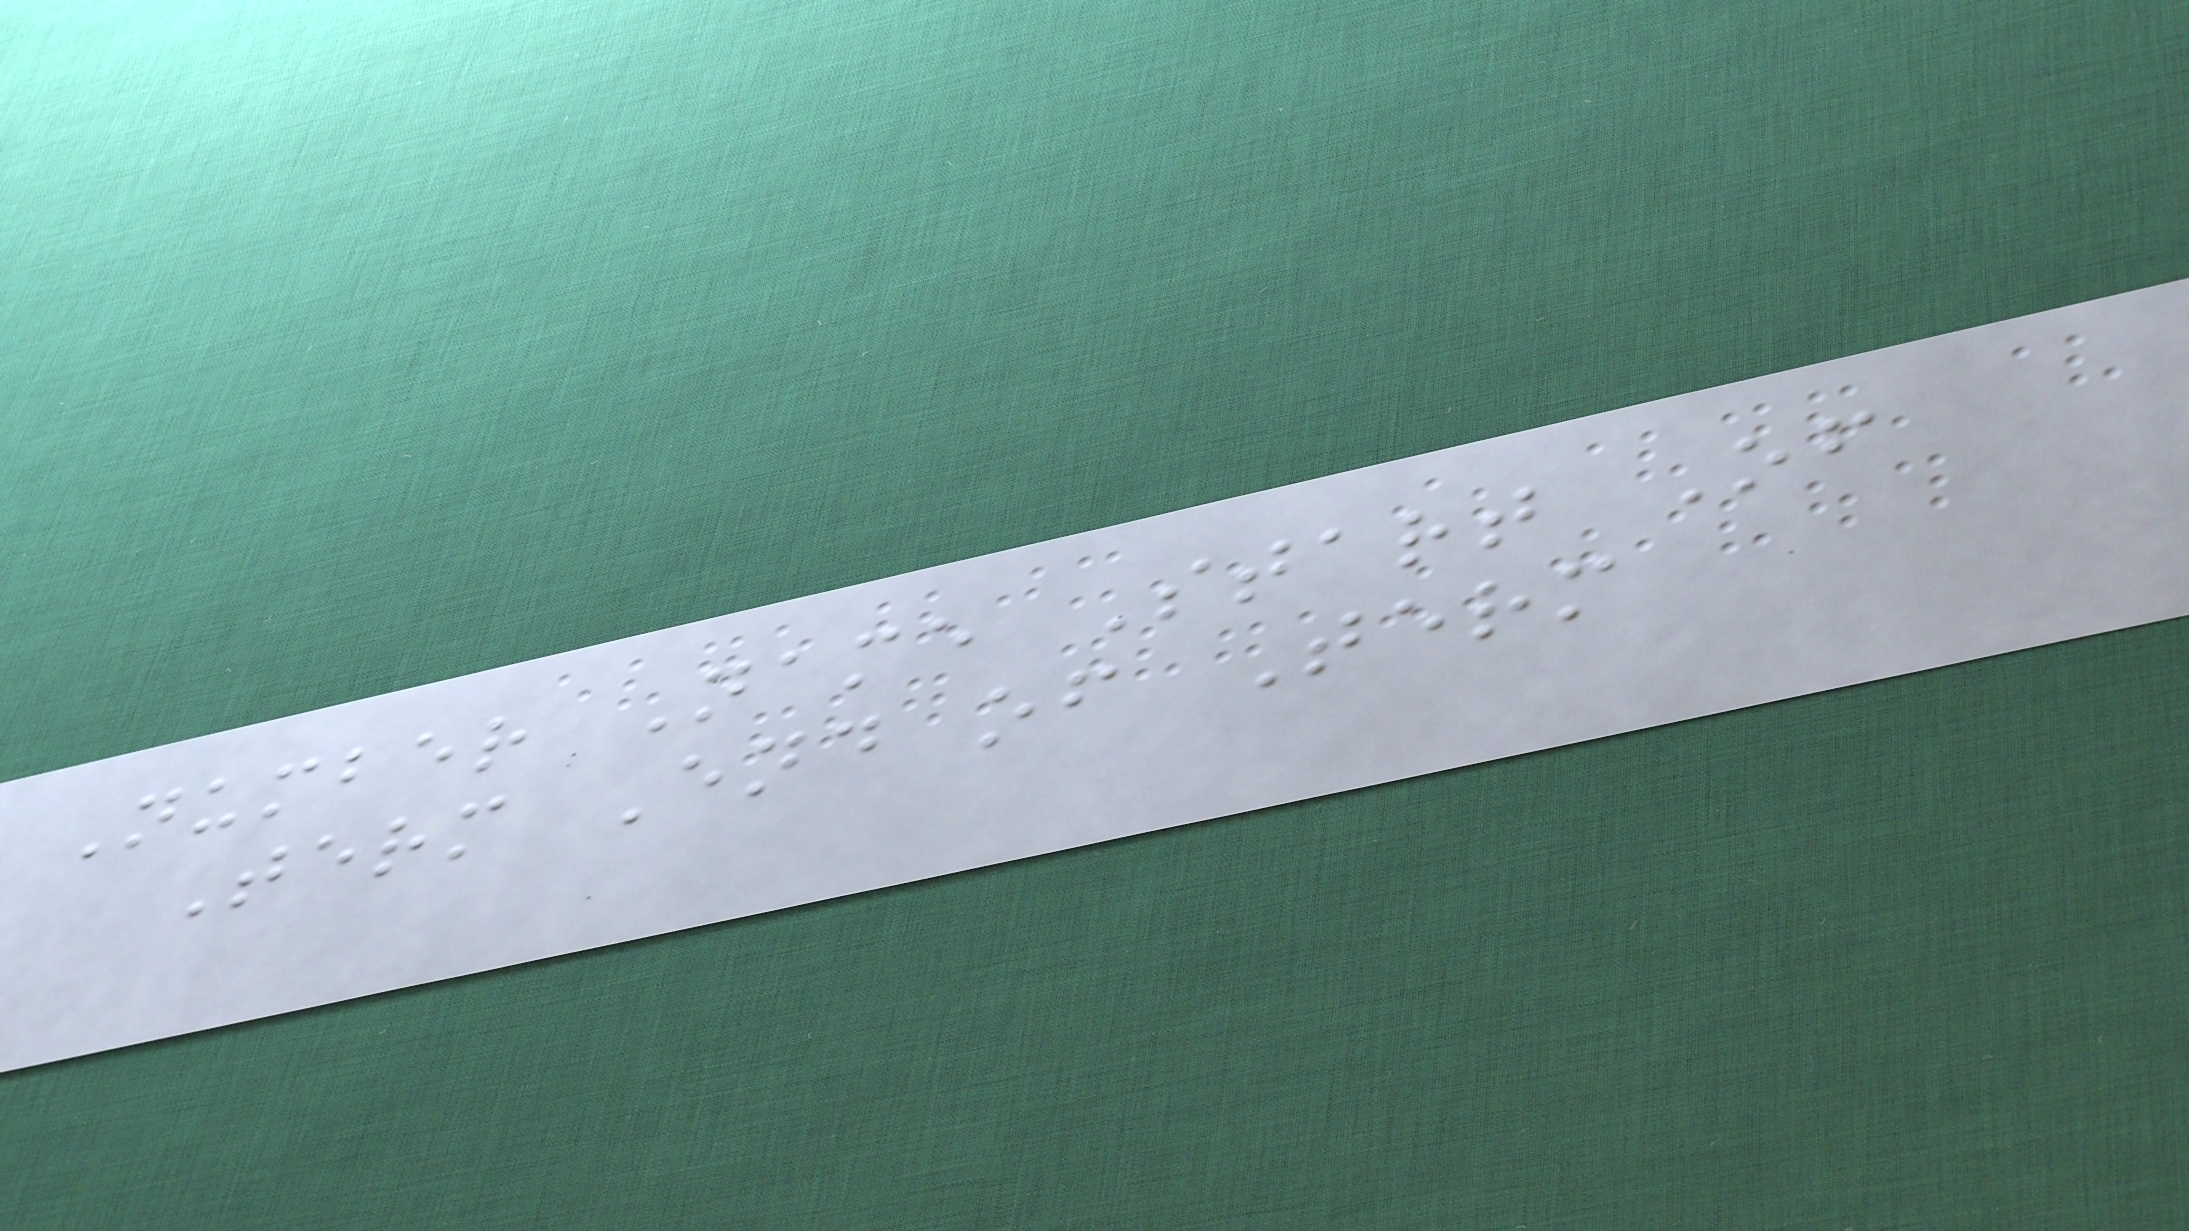Number Name Start Of
Term End of Term
